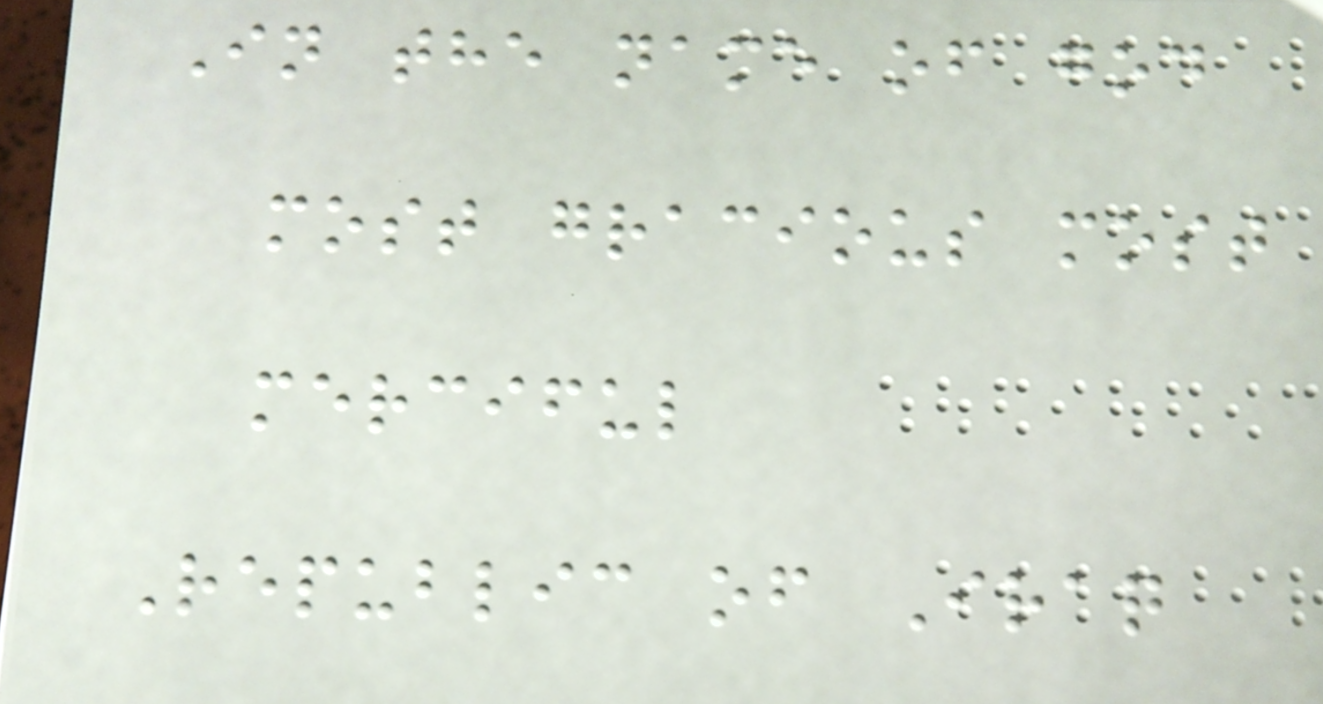In the name of god
most gracious most
merciful
Republic of Iraq
